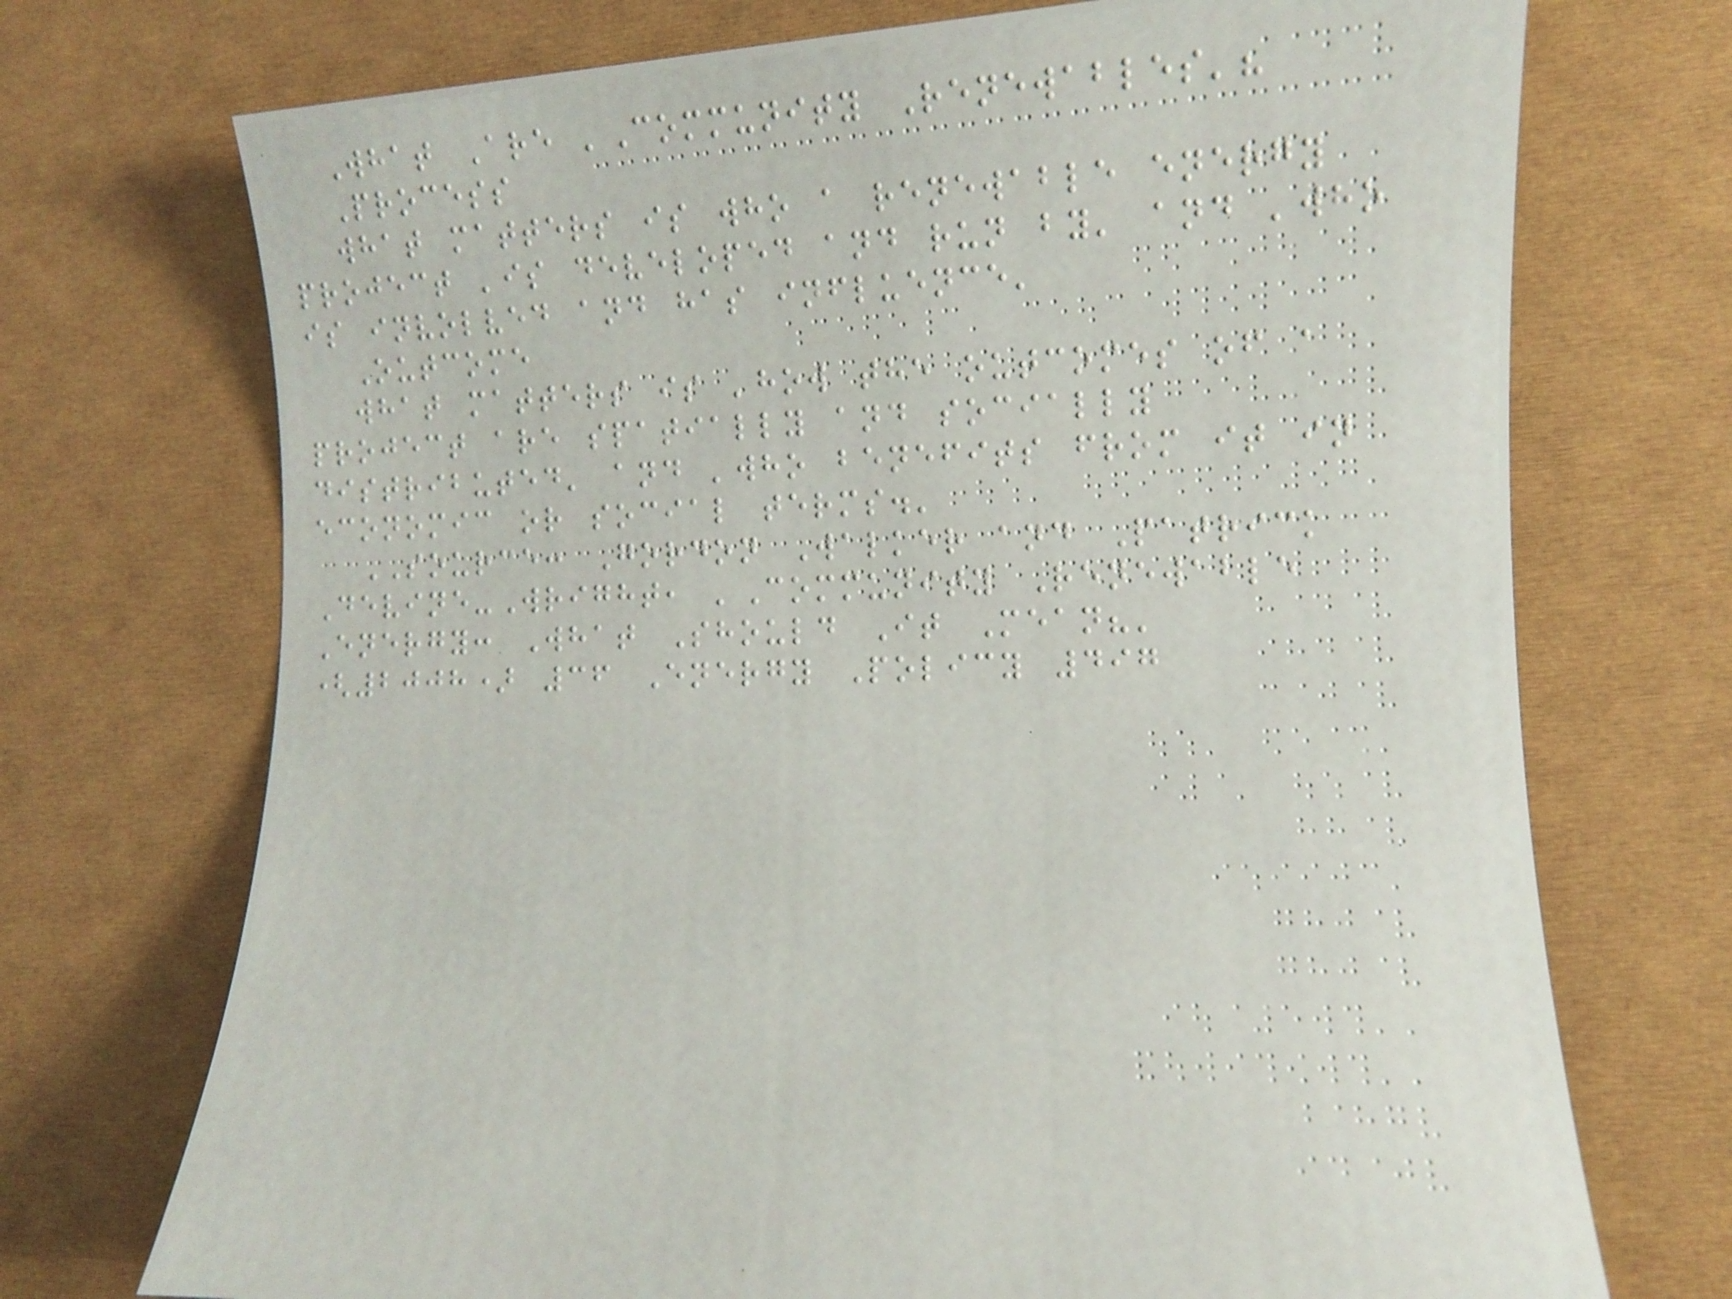What Are 'Community Renewables'?
Process
what matters is who a renewable energy
project 'is developed and run by' and 'who
is involved and has influence'
Outcome
what matters is 'how the outcomes of a
project are spatially and socially
distributed' and 'who benefits from it in
economic or social terms.'
SOURCE: Gordon Walker and Patrick
Devine-Wright, 'Community Renewable
Energy: What Should It Mean?'
(2008) 36 Energy Policy 497
